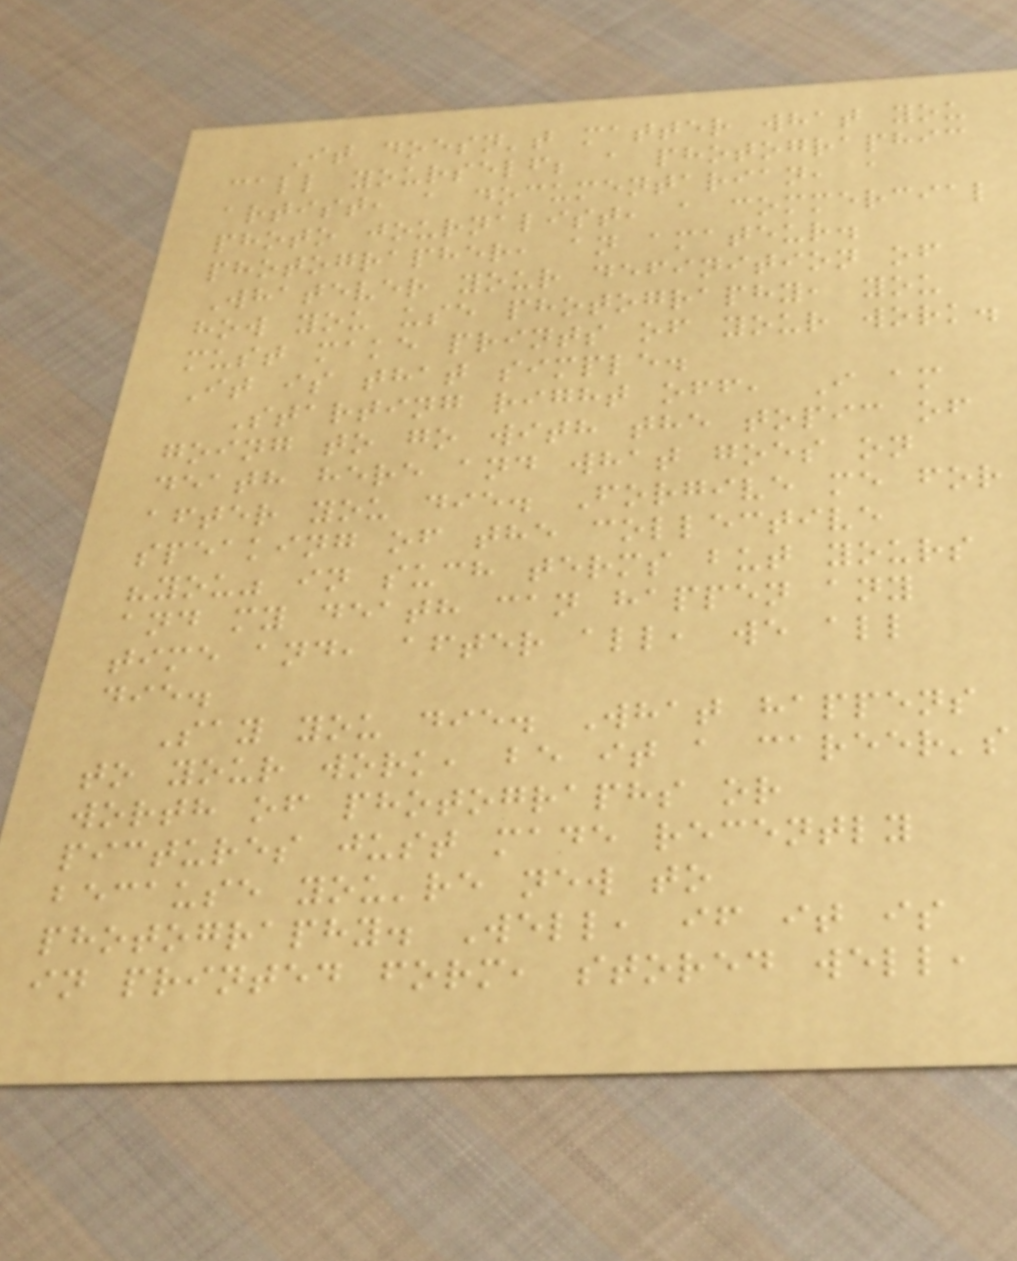It doesn't matter what you
call yourself; a photographic
artist, a documentarian, a
photo journalist, a commercial
photographer, an amateur.
Whatever your definition of
how you use photography, you
must make prints of your work.
It is that simple.
Starting right off, I am
going to go with the topic of
death here and what goes on
after you die. Forgive me for
speaking of the collective
"you" in such terms but yours
and my death can happen any
time and, after all, we all
die.
Say you die. What happens
to your work, be it a career's
worth of photographs or
pictures just made recently
because you're new to
photography. Well, if it is
in printed form, stored well,
